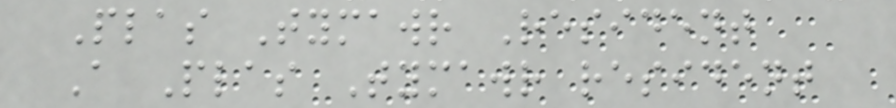Plas Tymawr Resident
A Plas Tymawr resident
